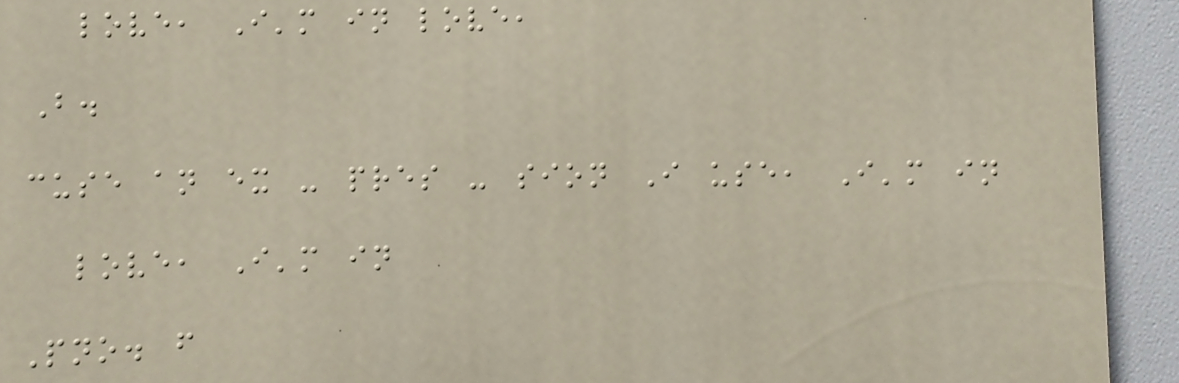love, I'm in love,
B.
cuse an ex - pres - sion I use, I'm in
love, I'm in
Pno. f
